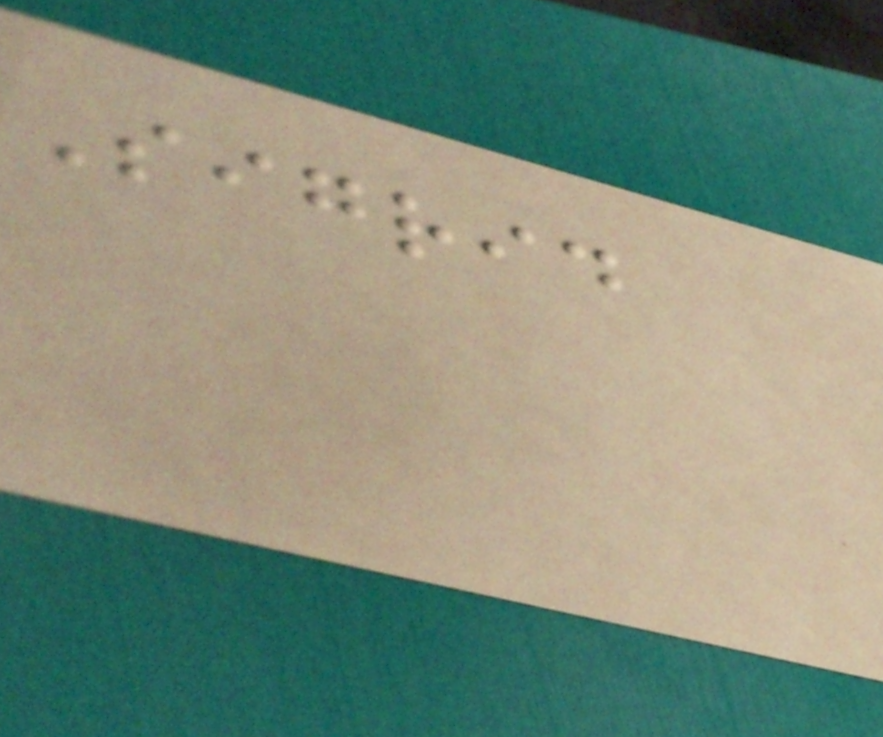Sigrid
